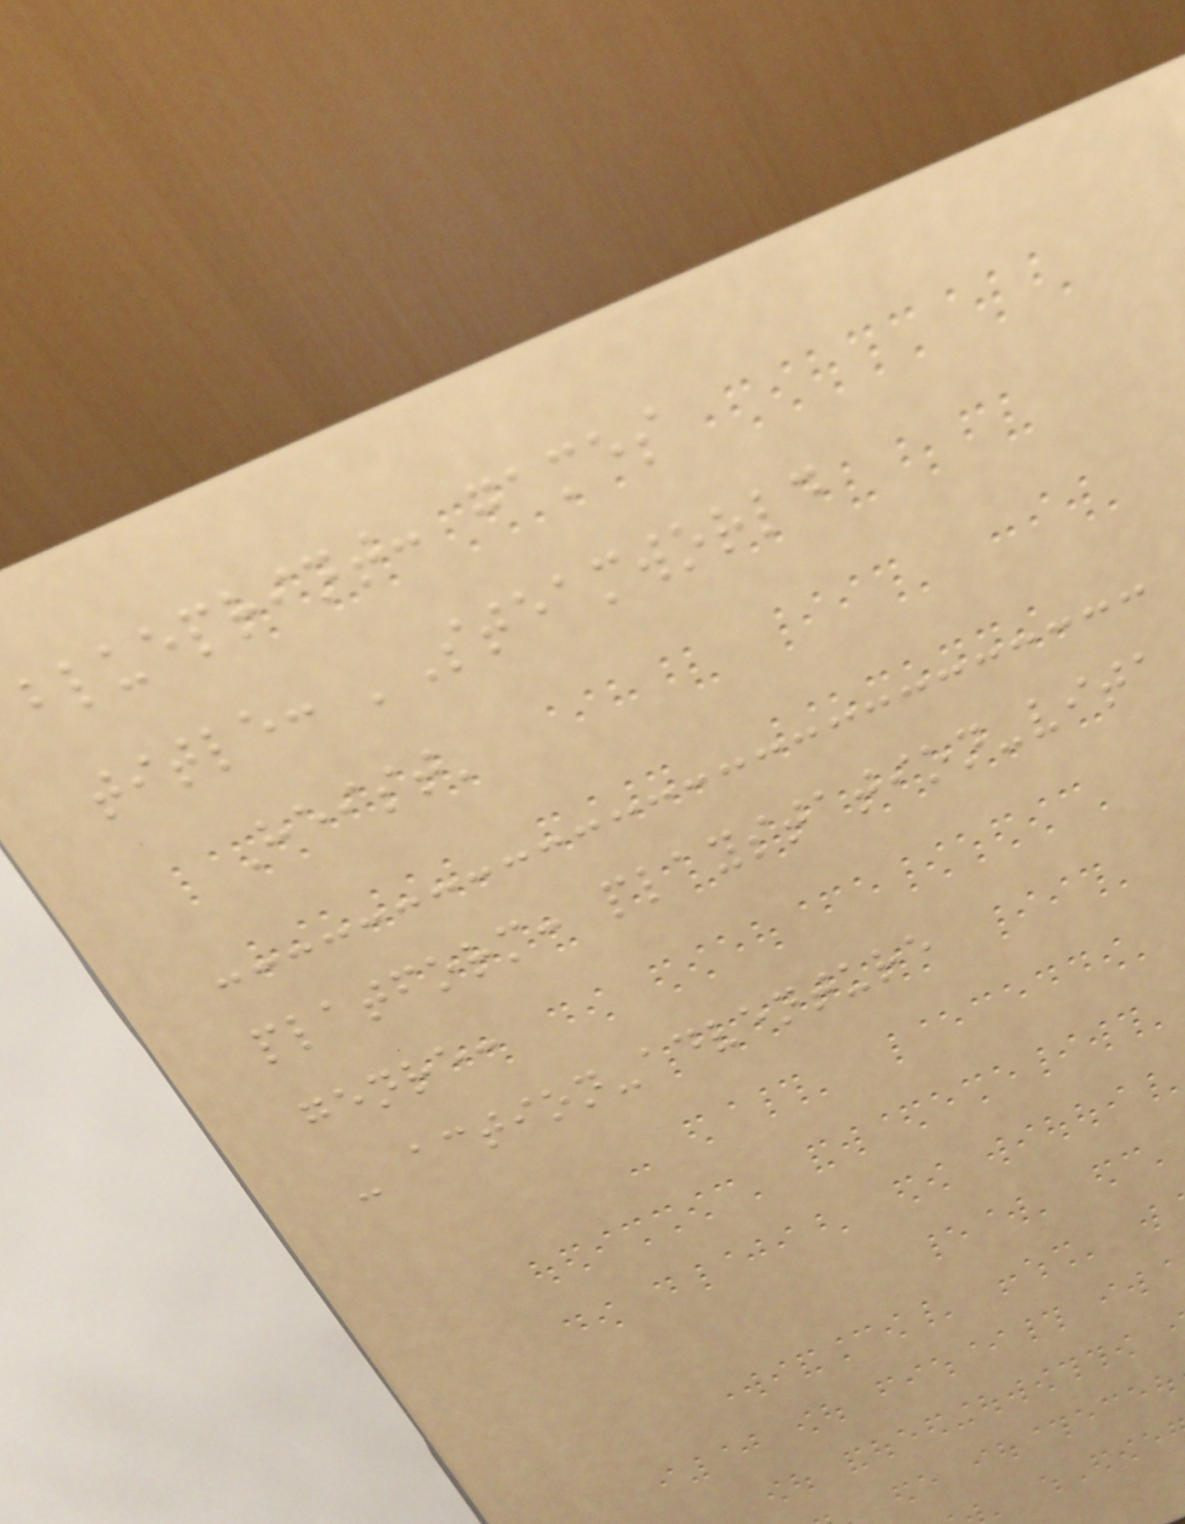blueprint: games
title: 'Steamworld
Heist'
platform: playstation-vita
genre:
- action-adventure
